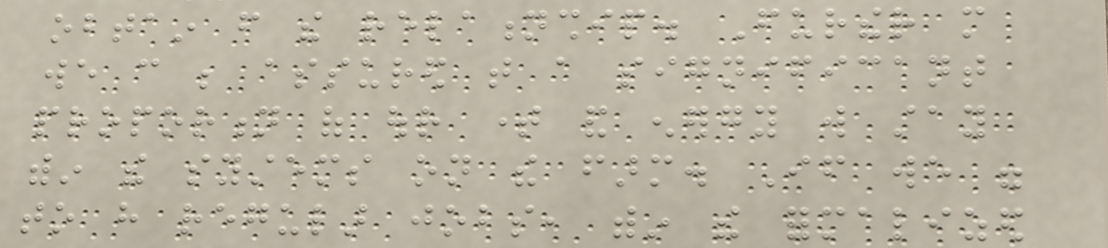obtain from the relationship. Further more
we can be assured that a significant
proportion of our time and energy will stay
within the systems on the farm. If we were
to have regular jobs, within the formalized
